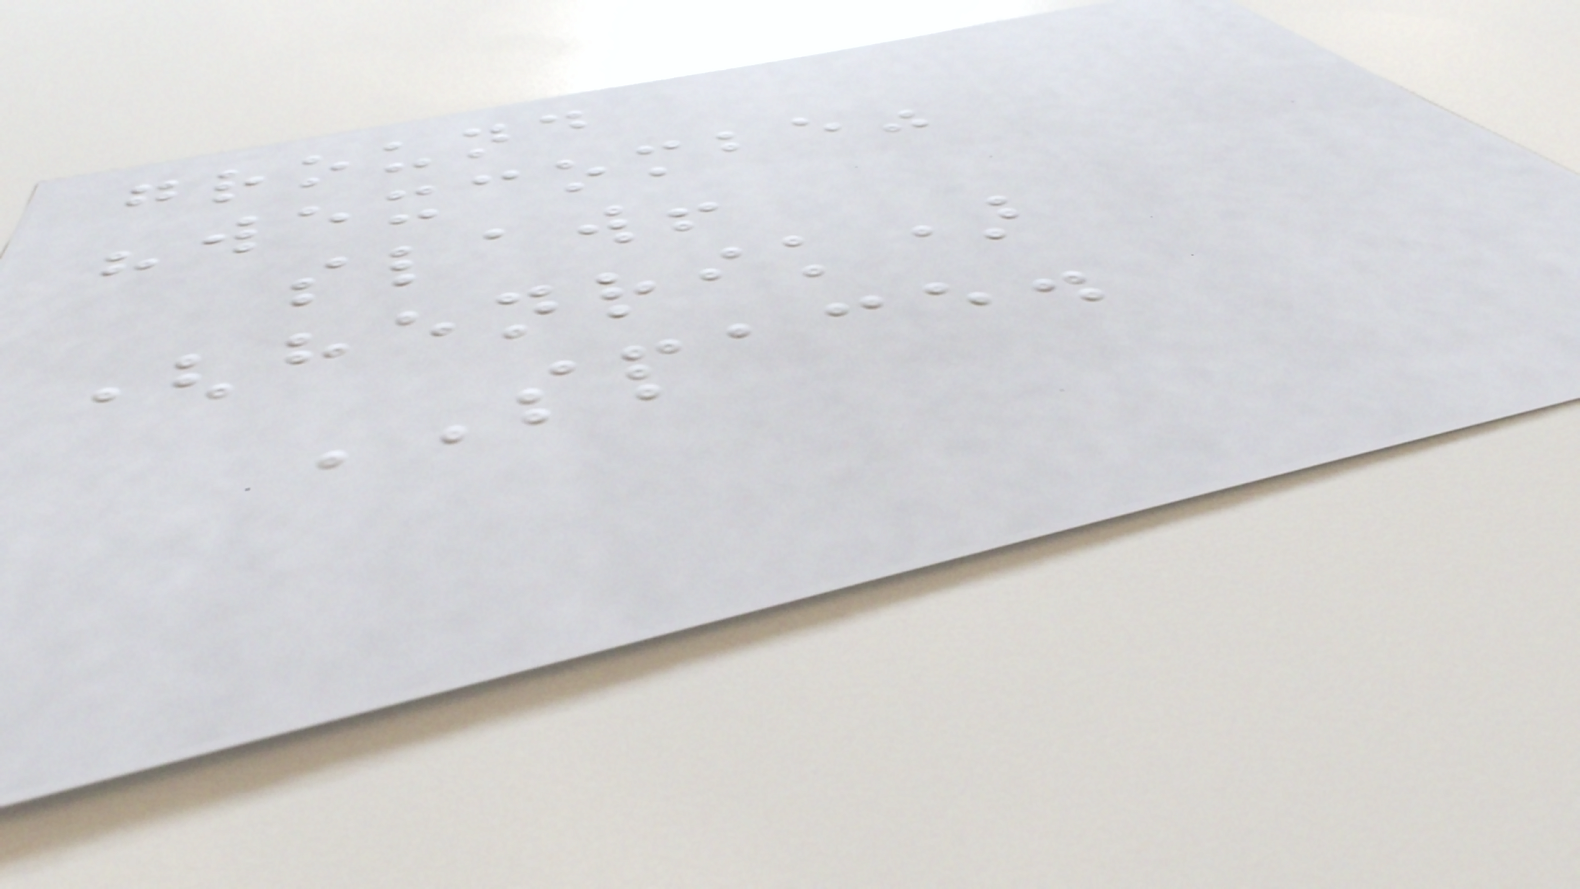ground
"wexcombe"
slaw!
(henrik)
SPACE.
